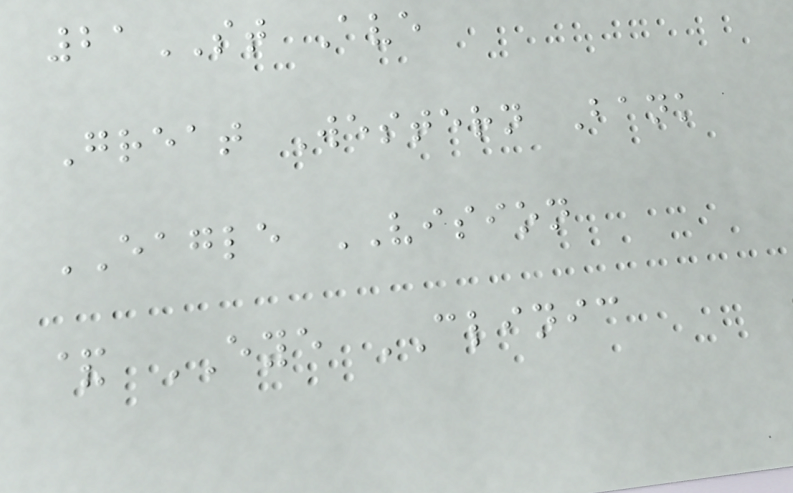21ST Ave
Great Western Bank
EAGLE VISION
& EYE CLINIC
